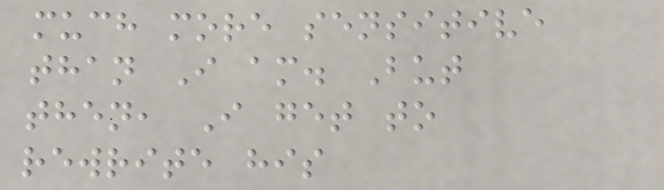much more sensitive
than I am. But
then, I get to
rewrite his
